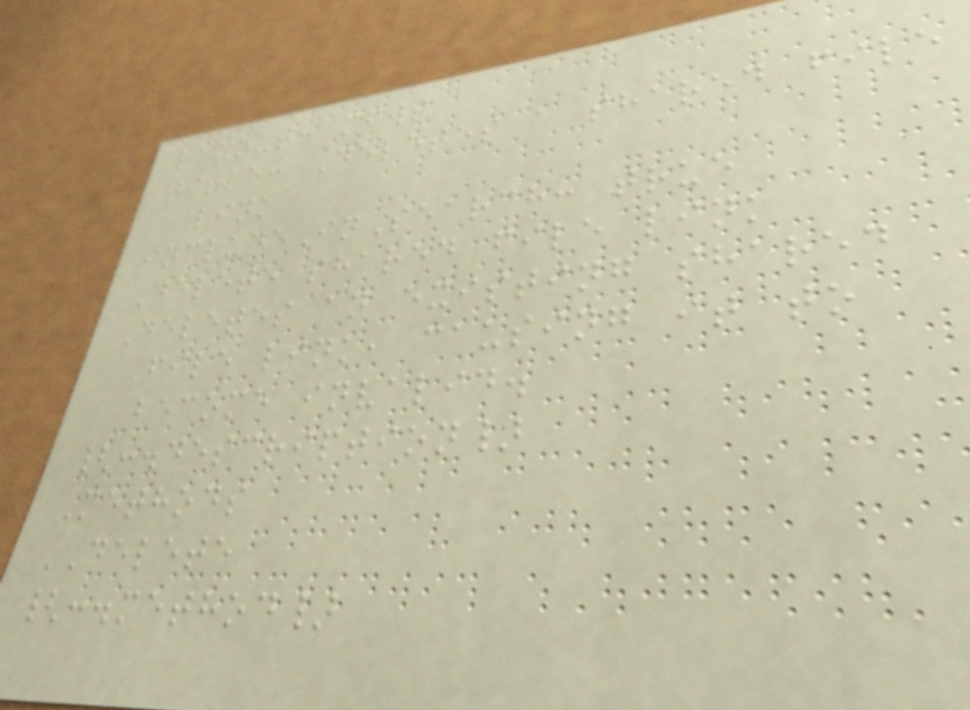layout: mfws
title: Deletes a shared file
link
includeInSearch: true
Delete shared file link
Deletes an existing shared
file link, causing it to
become invalid.
{:.description}
Methods
DELETE
{:.method}
